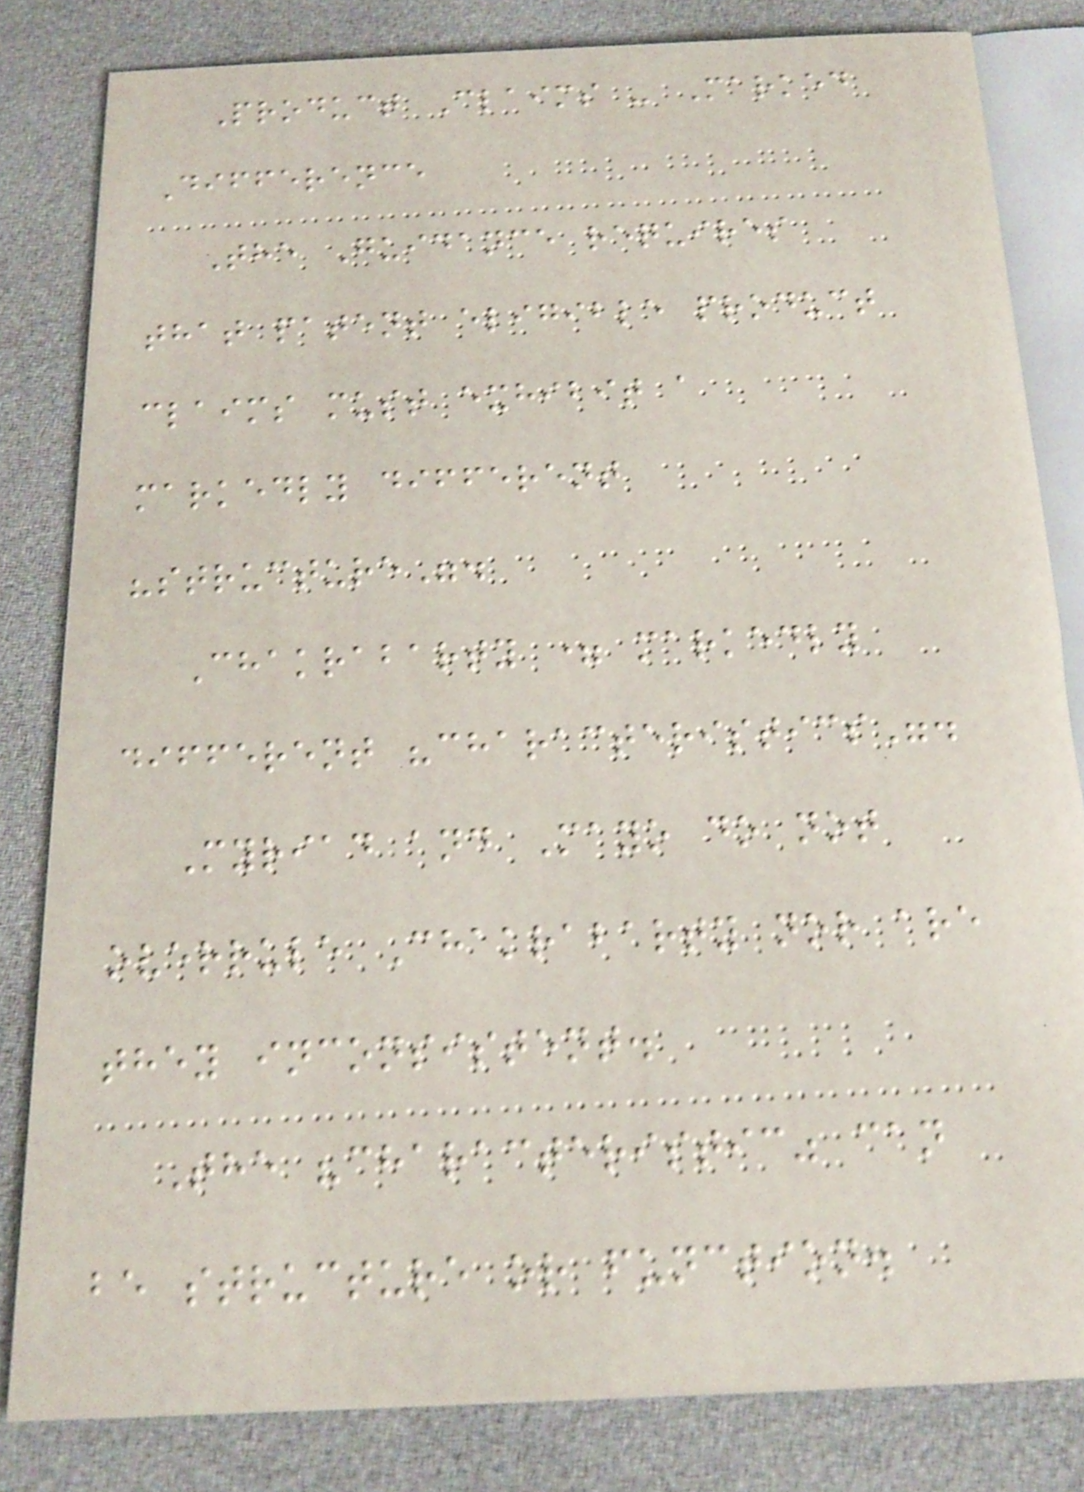Product Claims - Marked
Difference
The Guidance requires
that patent eligible product
claims must exhibit a
markedly different
"structure".
Chakrabarty = markedly
different "characteristics".
Myriad and Mayo do not
overrule Chakrabarty nor are
they inconsistent.
The "characteristic" can
be structure or function.
